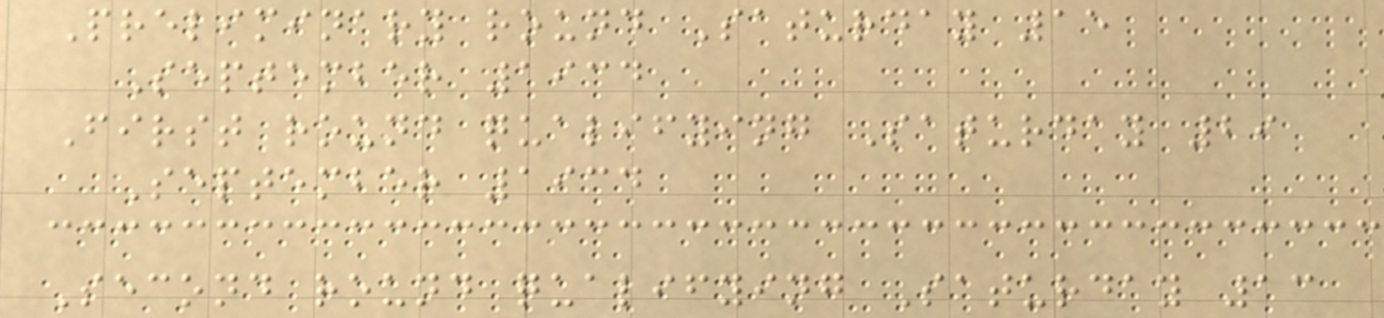Preliminary round Saturday 15
September 1934
First round qualifying Saturday 29
September 1934
Second round qualifying Saturday 13
